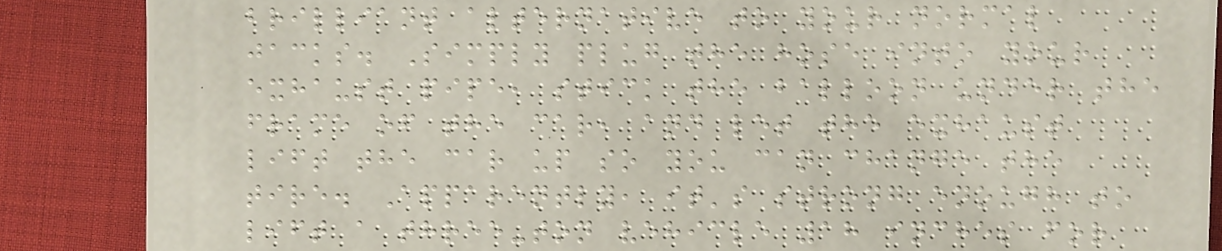brilliant alternative to your normal
jacks. Simply plug the hose into your
exhaust pipe, stick the balloon under the
frame of the car, and let the exhaust
lift the car up so you can change the
tire. Apparently, it's strong enough to
lift a three-ton vehicle 18 inches for
